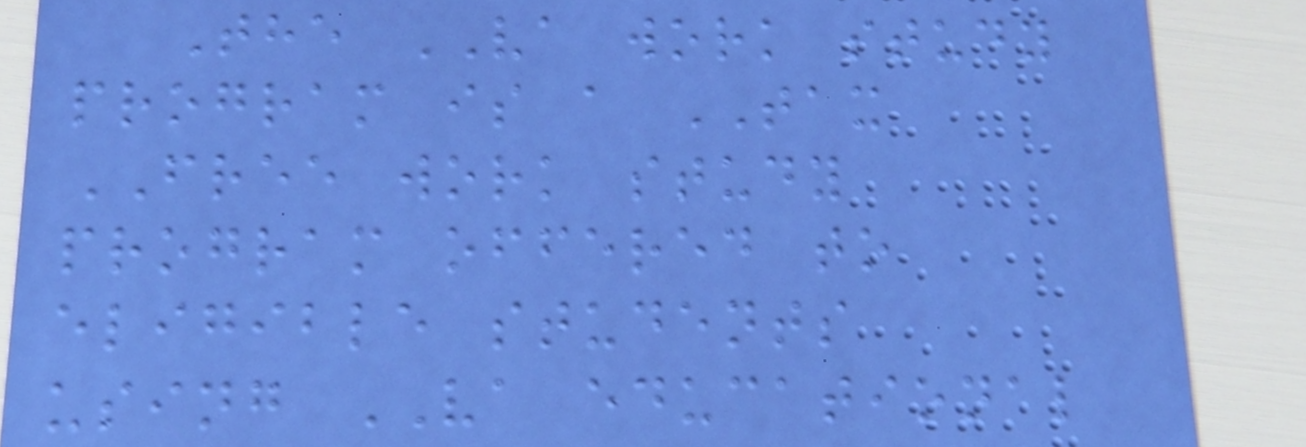The VA work study
program is a TAX
FREE work study
program offered to
eligible students
using VA educational
